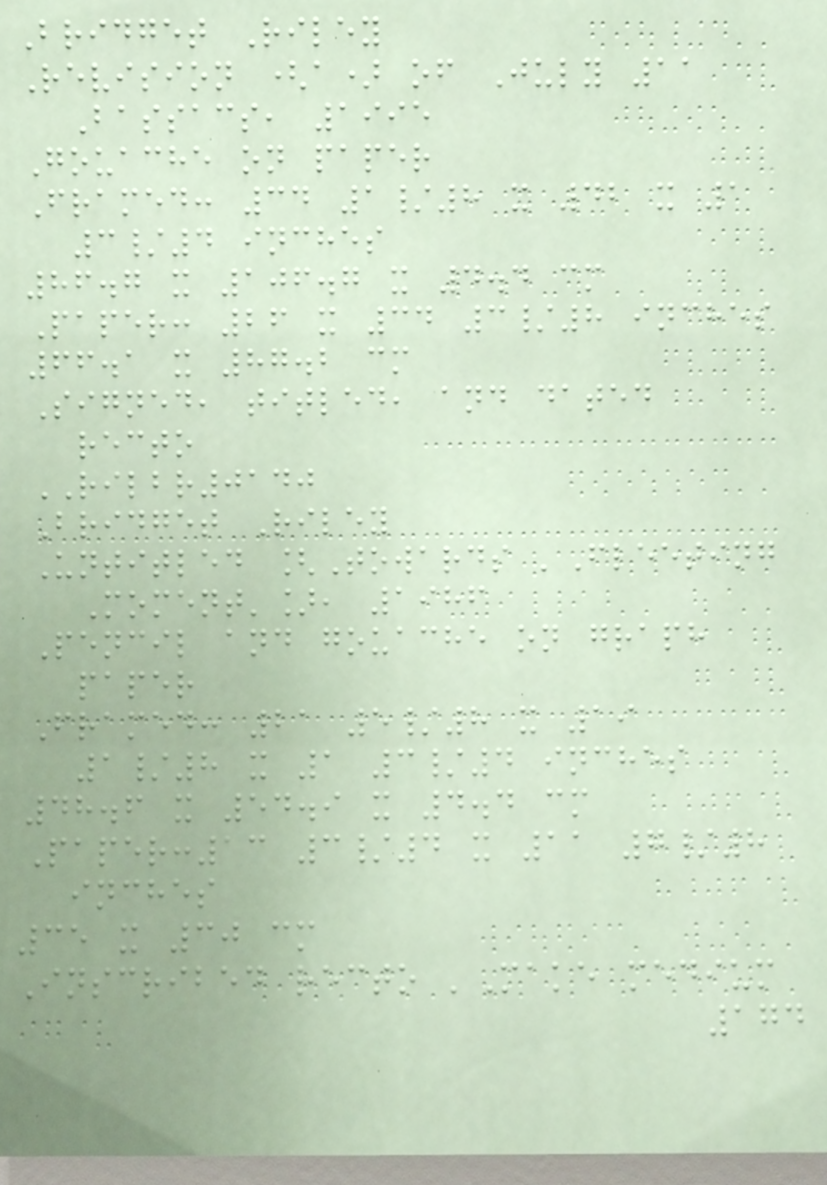Bridget Riley
Revision (a) of July 11
Bassacs, 1995
Gouache on paper
Framed: 34 1/8 x 42 x 1
3/4 inches
86.7 x 106.7 x 4.4 cm
Paper: 26 x 34 3/8 inches
66.1 x 87.2 cm
Signed, titled, and dated
recto
RILBR0140
Bridget Riley
Untitled [Towards 'Fleeting
Moment'], 1986
Pencil and gouache on graph
paper
Framed: 21 5/8 x 19
1/8 x 1 3/4 inches
48.6 x 54.9 x 4.4 cm
Paper:13 3/4 x 11 7/8
inches
35 x 30 cm
Inscribed recto 'Make medium
174
